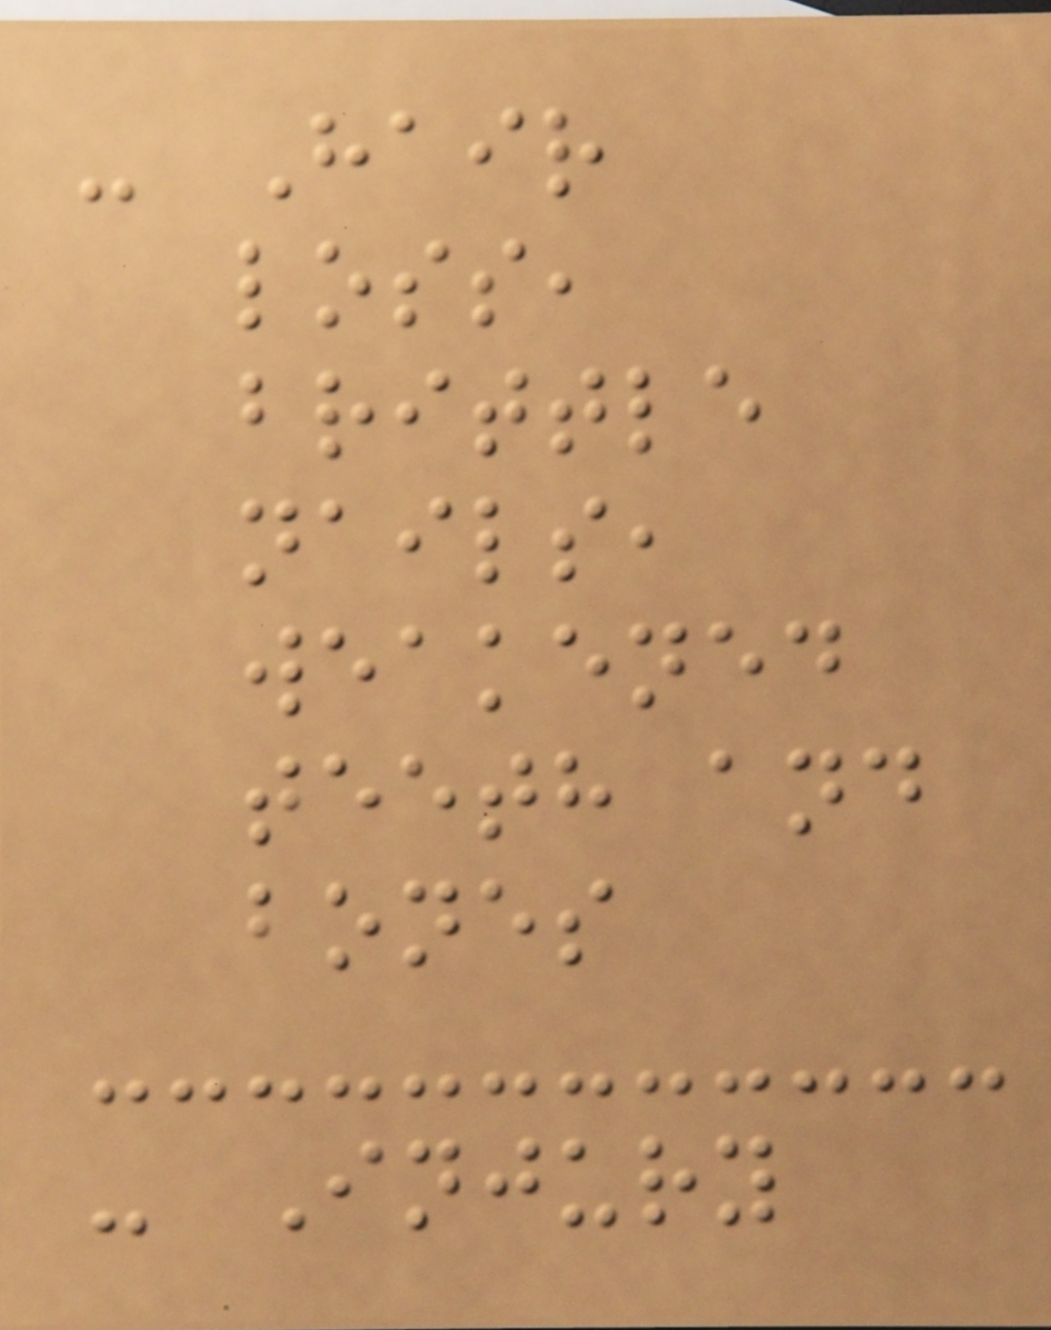- Hair
loss,
brittle
nails,
weakened
teeth and
bones
- Injury
